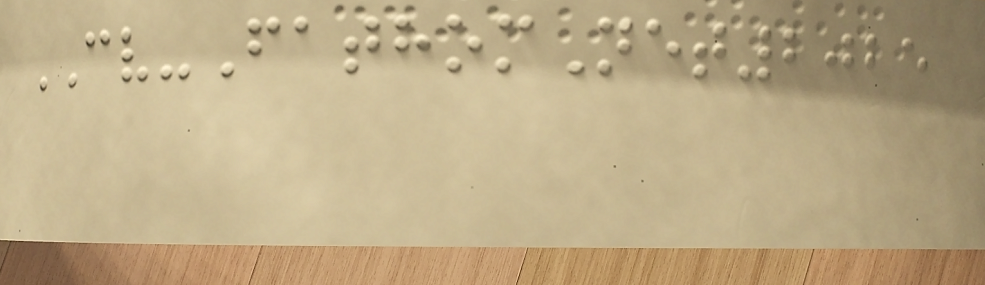CV-FathomNet2025
